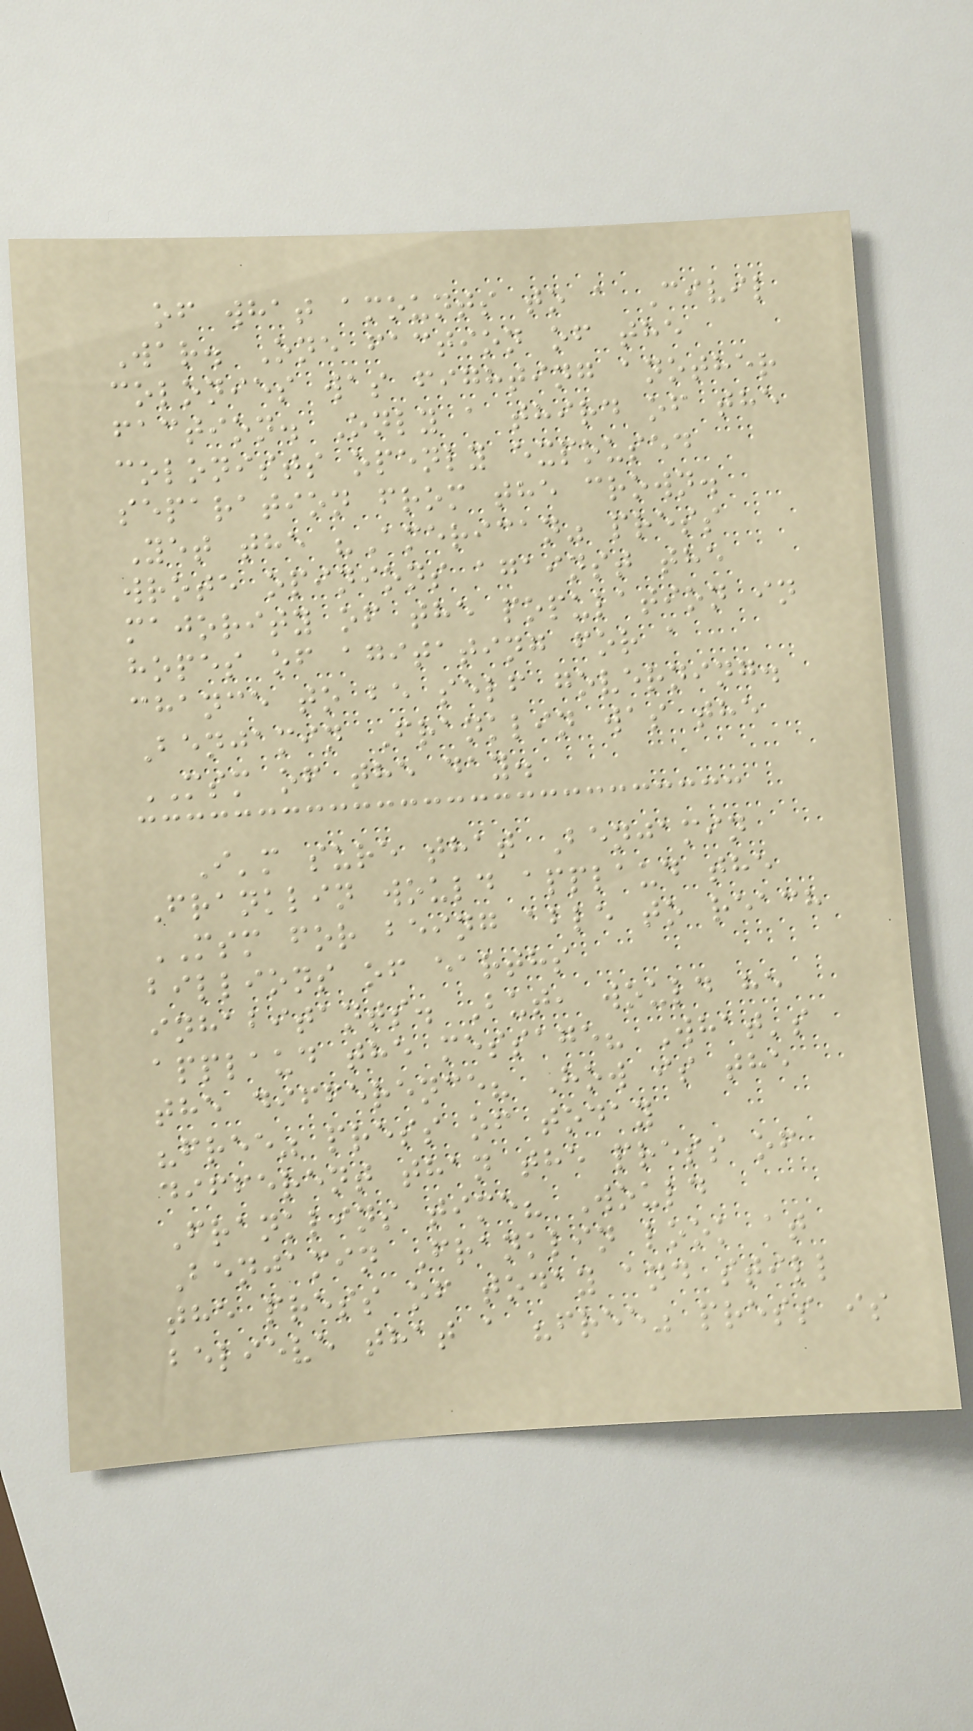of what amounts to a Civil
War. One faction of the
colonies was fighting another
faction. Only a third of the
colonists openly expoused
separation from the crown.
Yet the "American" press
wrote opinions against the
majority of the population in
hopes of agitating for a
chance to be self governing.
Benjamin Franklin was the
MSM of the day.
I'm sure that Benjamin
Franklin would applaud the
MSM for being able to reach
billions of earths
inhabitants. But, would he
applaud the message? What's
the difference? How is the
"free" press of today
different than the press of
Franklins time? Would
Benjamin Franklin look at
the press of today and still
believe that a "free" press is
